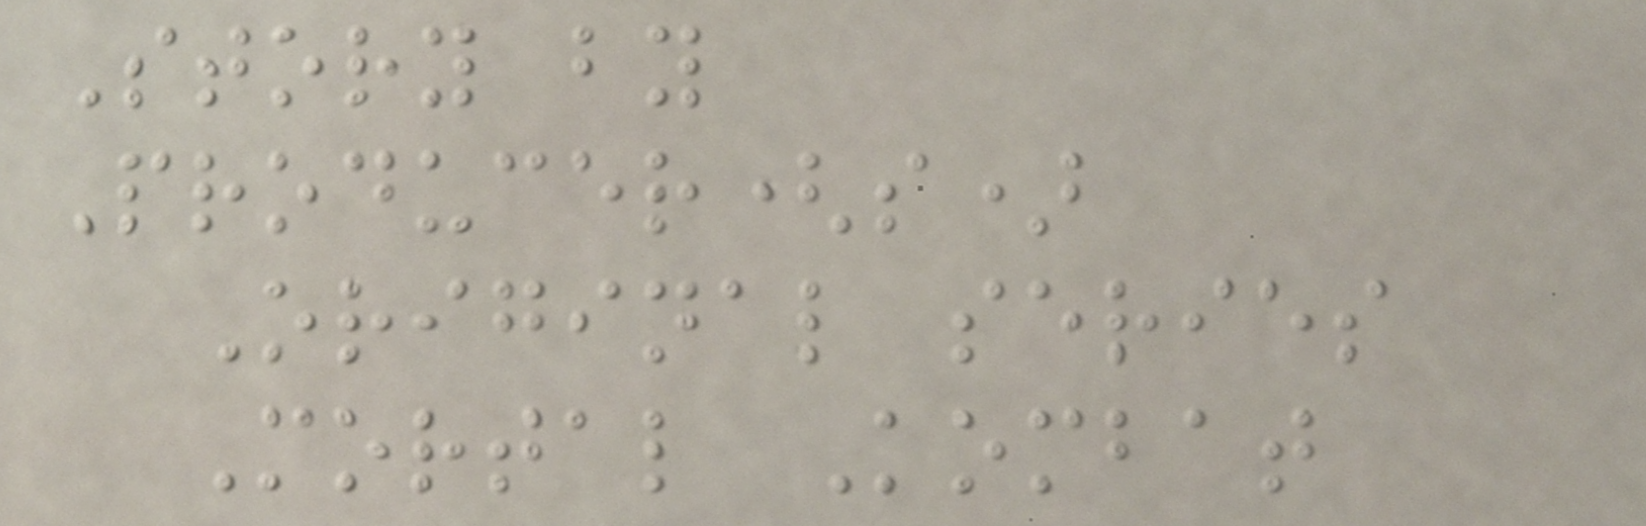Story by
Producer(s)
Original series
Mortal Kombat
